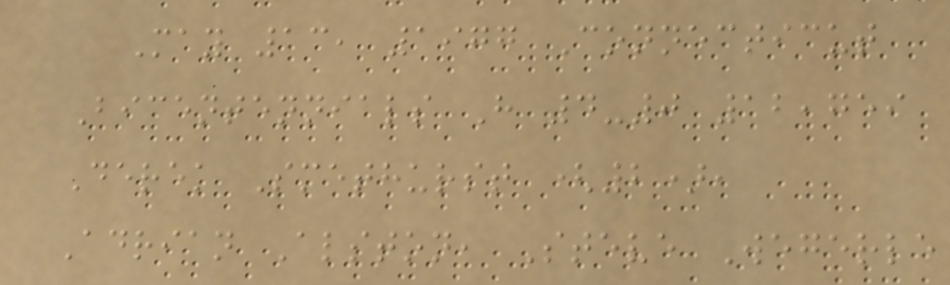May 13, 1977 Connecticut
Bicentennials H 4-0 12,759
Derek Smethurst (2),
Adrian Alston, Steve Wegerle
